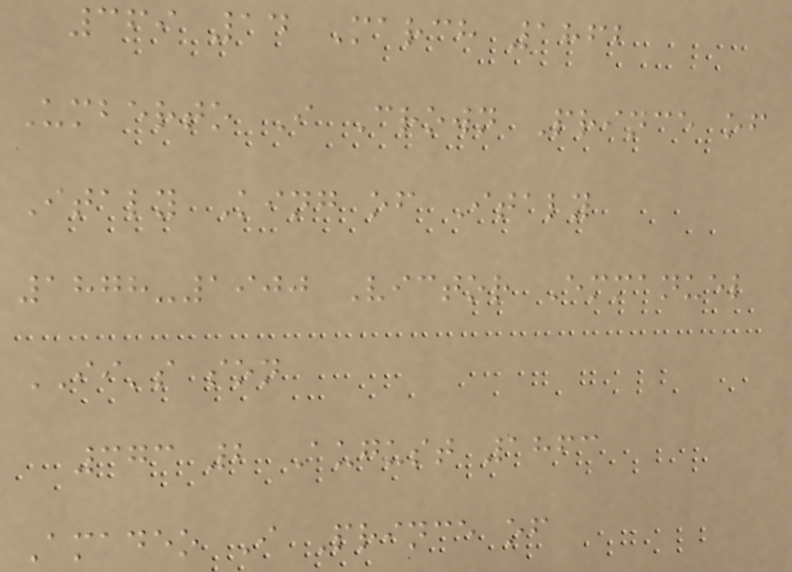369 14 March 1862
Umberto I Crown Prince of
Italy King of Italy
1878-1900 Victor Emmanuel
II's son
373 2 August 1863
Amadeo I Prince of
